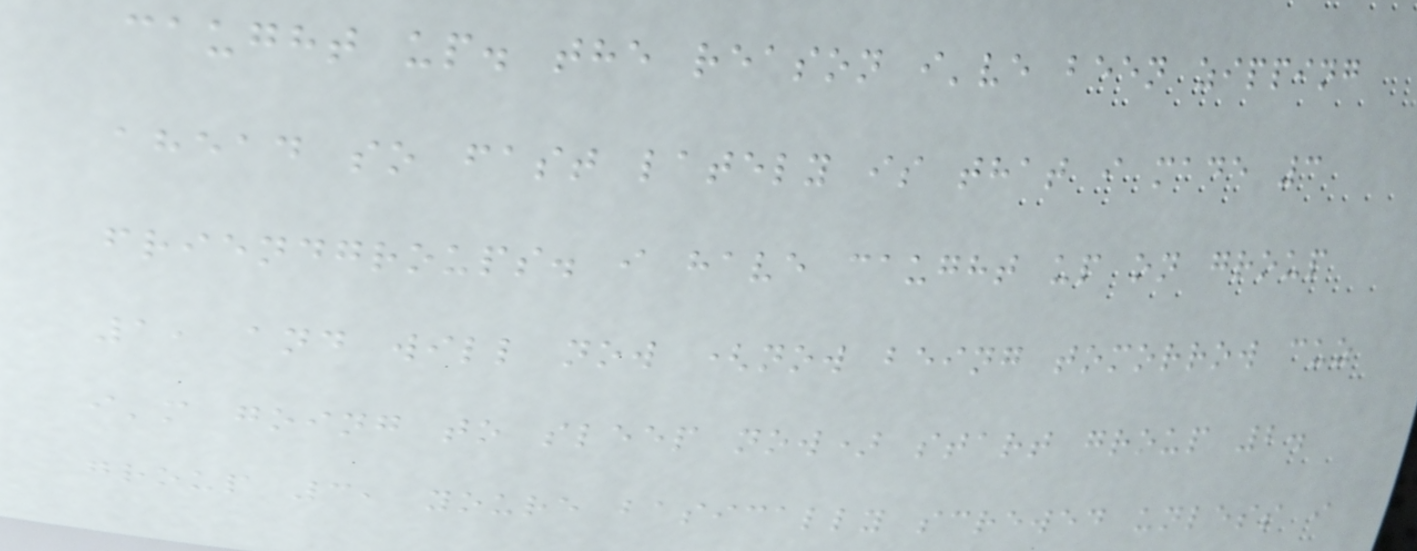caught up. the reason i've been zipping
ahead so fast lately is that i made 3
friendgroups. i have caught up on group
1, and will now (now being tomorrow cuz
i'm going to sleep now) start group 2.
group 3, youre basically screwed unless i
